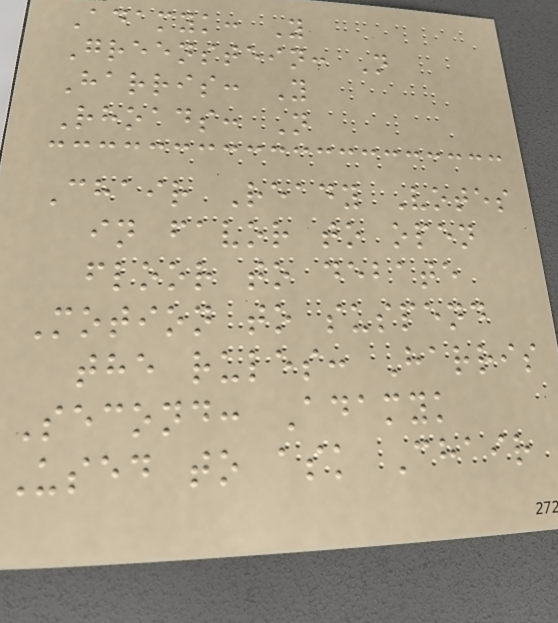Adamyk: Y
Greenstein: N
Harris: Y
Rhoads: N
Chair Ready Votes
in favor to open
floor to debate
Motion to suspend
the rules: Harris
Second: Adamyk
Used to ask Chair
